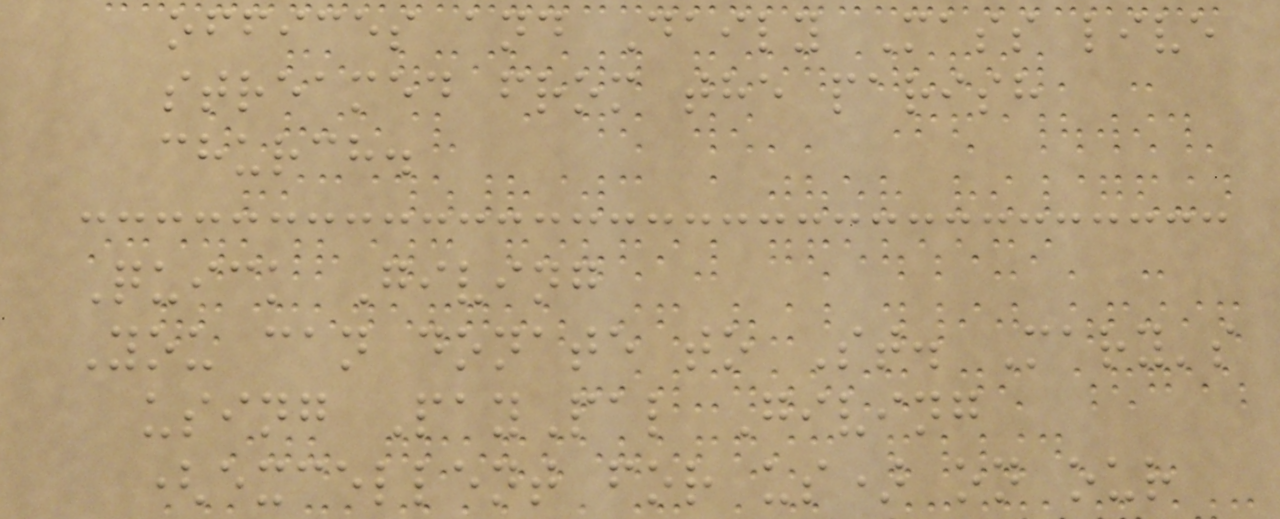offices and Daily Mass live
streamed from the parish
church.
Quick Giving
You can donate to St. Mary's
using PayPal Giving
(excellent for us) on our
